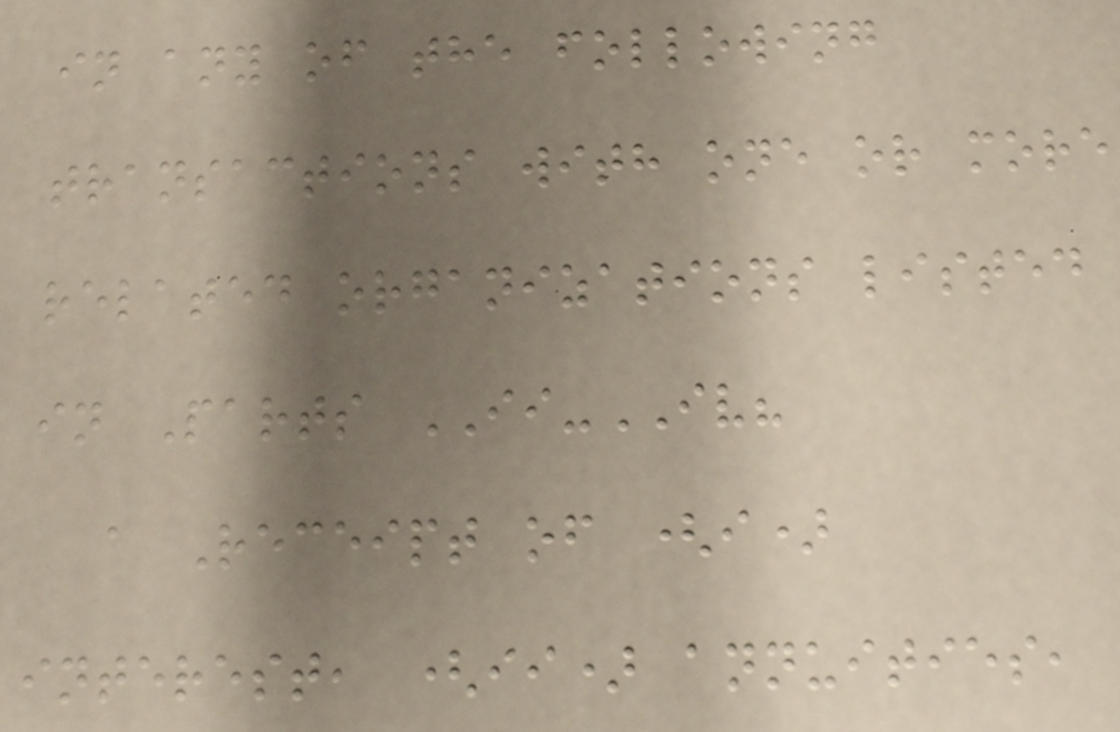in any of the following
transactions with one or more
related organizations listed
in Parts II-IV?
a Receipt of (i)
interest, (ii) annuities,
